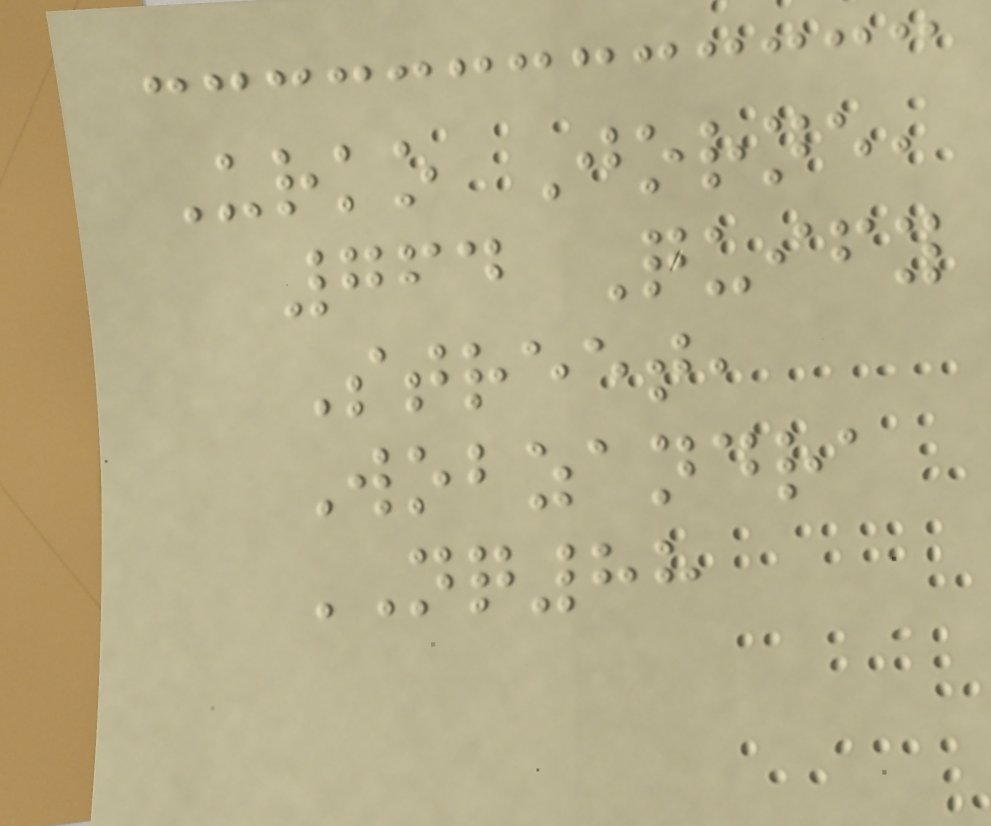Urko Jorne,
764 Quify
Street,
Wobzandra
NQ88
